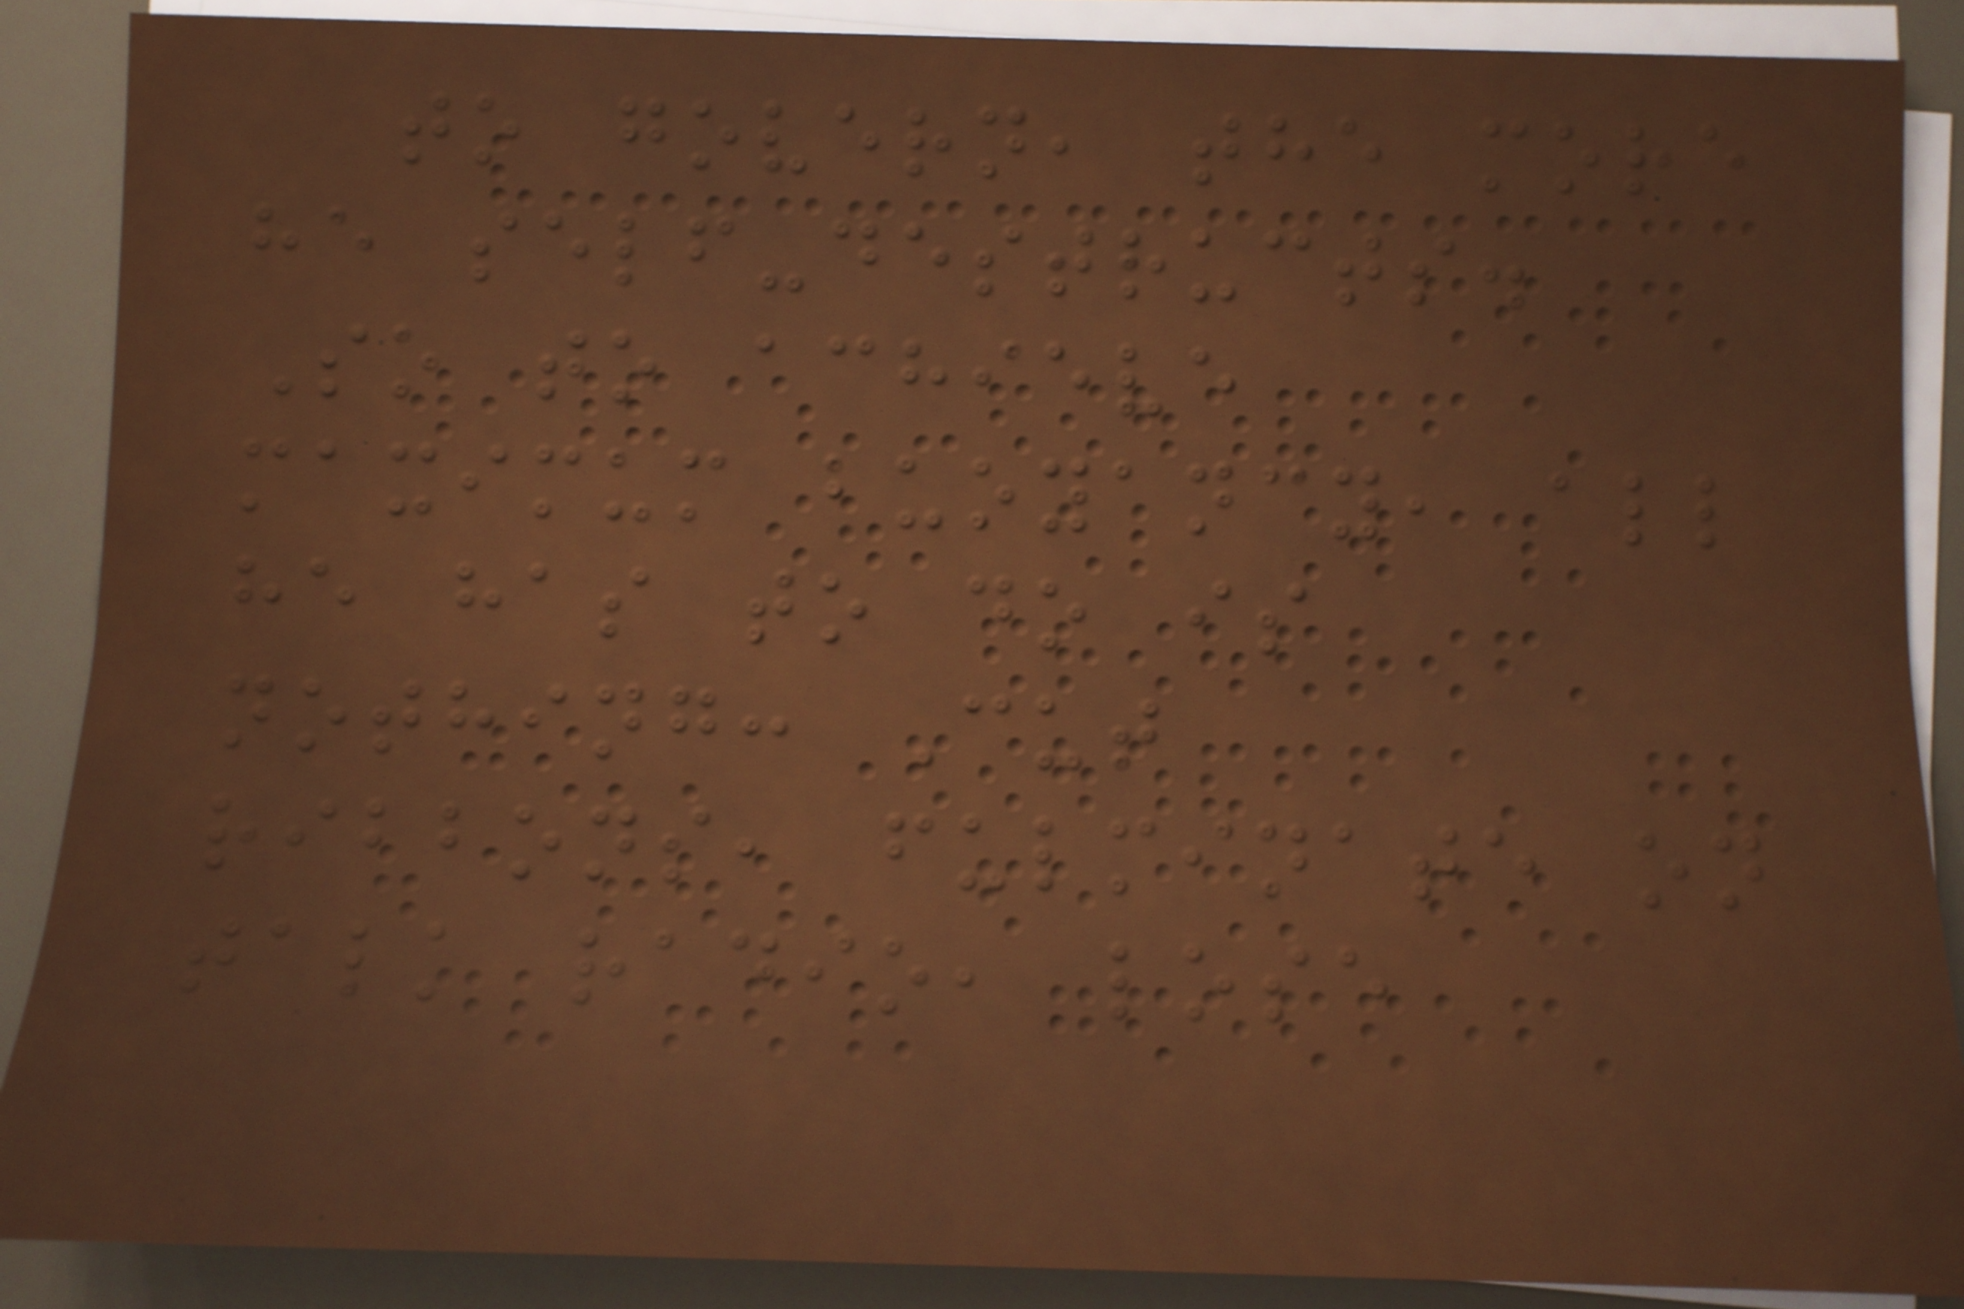to govern, the more
he self-destructs.
So to achieve
maximum buoyancy, all
he has to do is
nothing: Cut
ribbons, fulminate on
talk radio, lose
